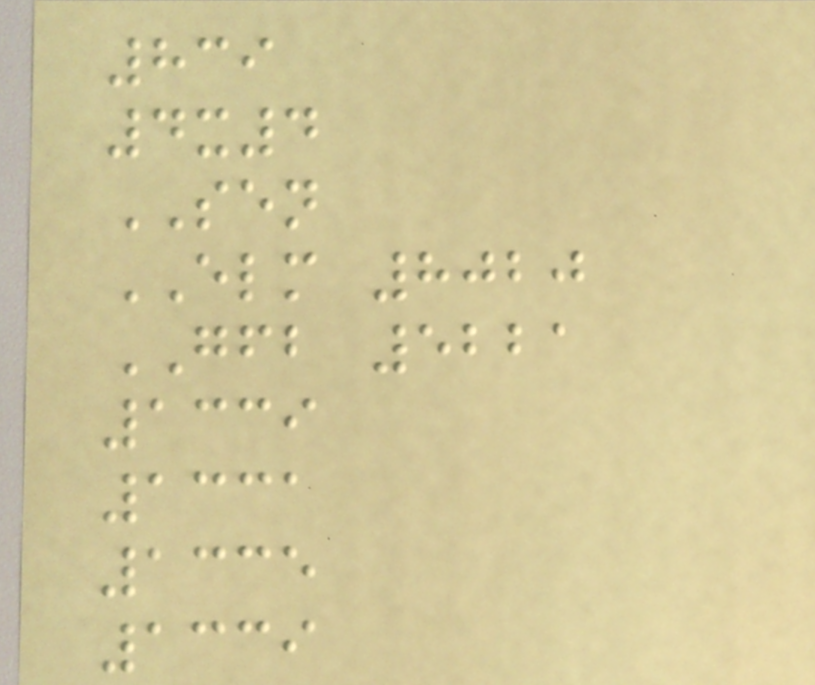839
4x4
SEN
ELM 8020
GFB 5221
1339
1331
1335
1339
